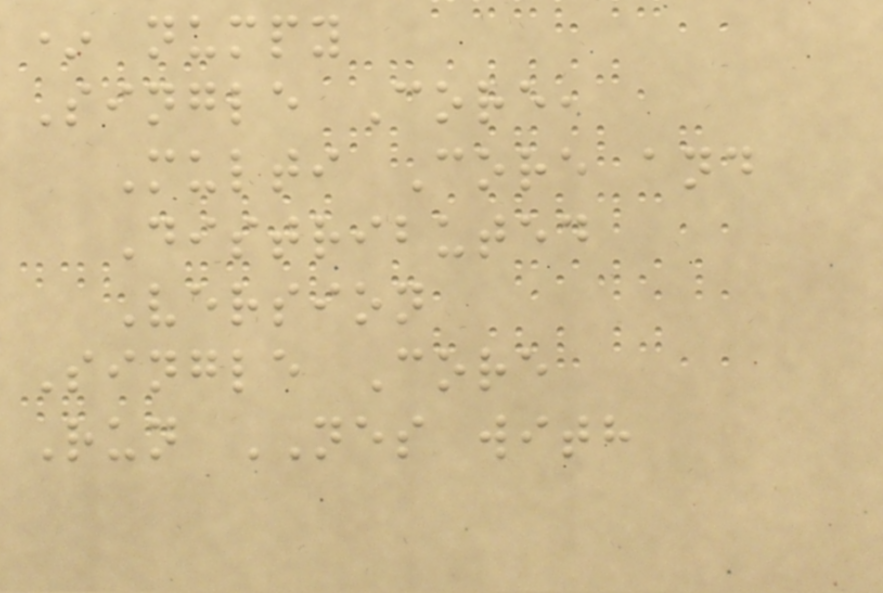* numpy
Single Core,
Multi Core and
Distributed
Version
Single Core
Run NES with
